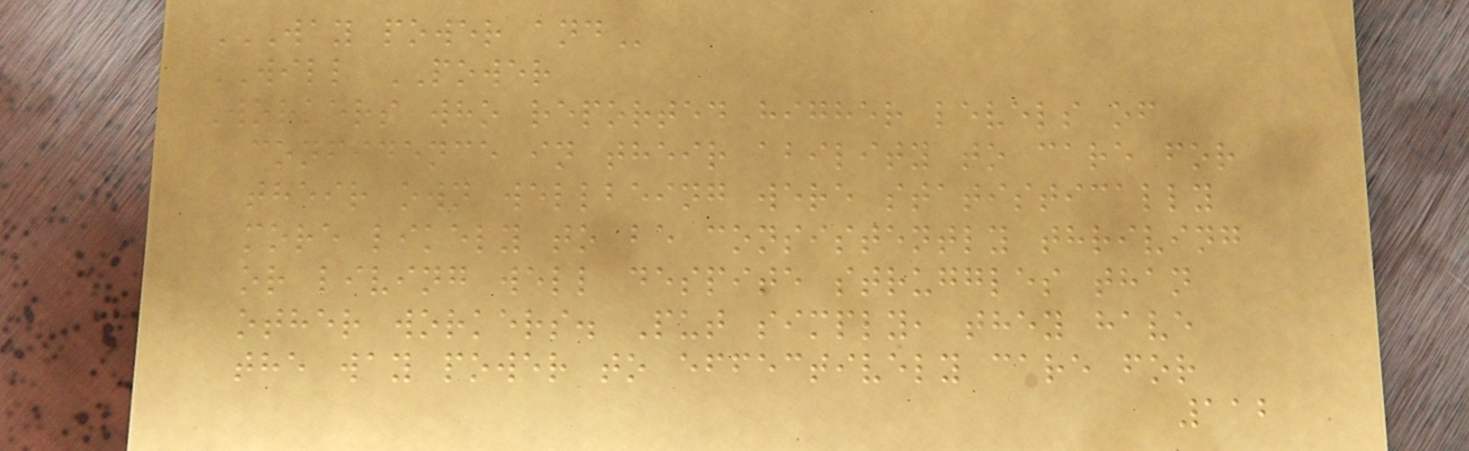WAY POWER AND
WILL POWER
Workers who reported higher levels of
confidence in their ability to care for
their own wellbeing were statistically
more likely to be consistently thriving
or living well despite struggles than
other workers. Put simply, they have
the way power to effectively care for
112
